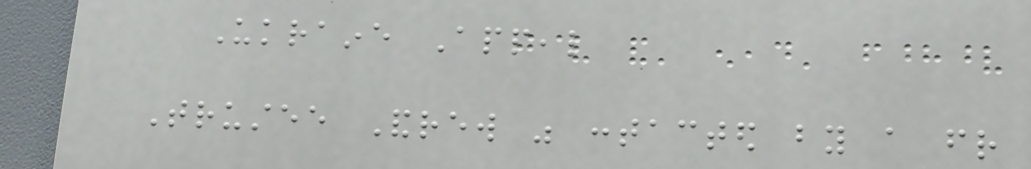Ukraine Appeal
Trustee Andrew was contacted by a friend
